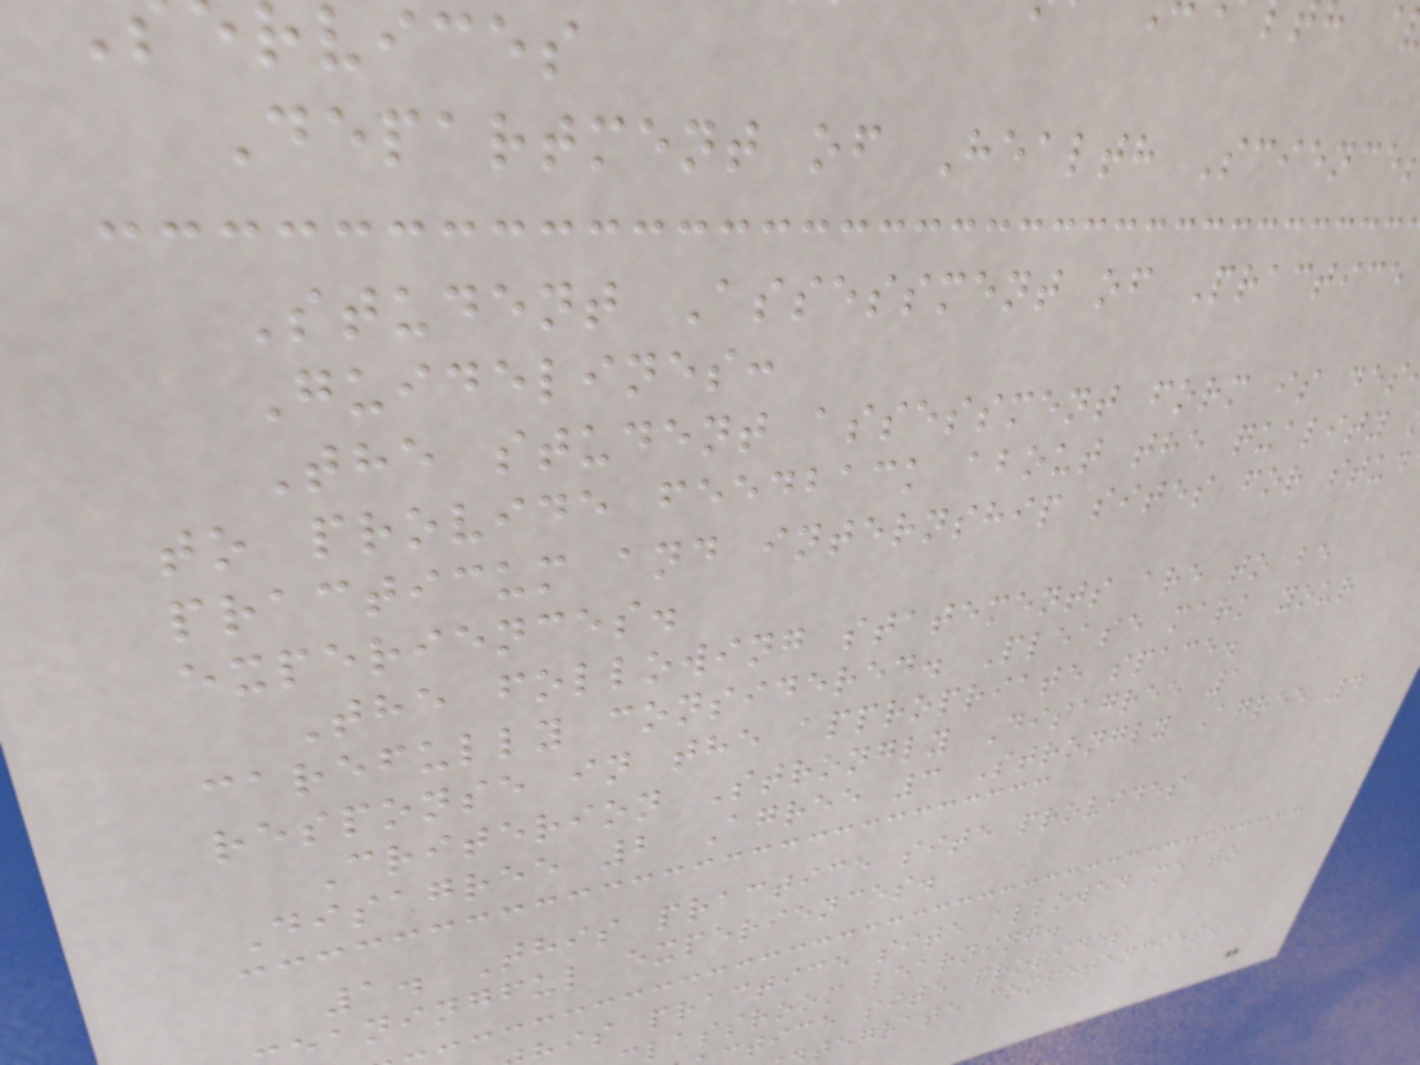vices
Department of Health Science
Student Assessment of Practice
Guidelines:
The student assessment form is des
to provide feedback about the quality
practicum and internship sites for stud
experiences.
The following statements are to be
carefully considered. Please mark your
response in the appropriate space.
Criterion Strongly Disagree 1
Disagree 2 Agree 3 Strongly Agree 4
1. This practice site provides
aningful experiences.
is practice site allowed me to
lassroom learning.
tice site provides
tegrate competencies.
